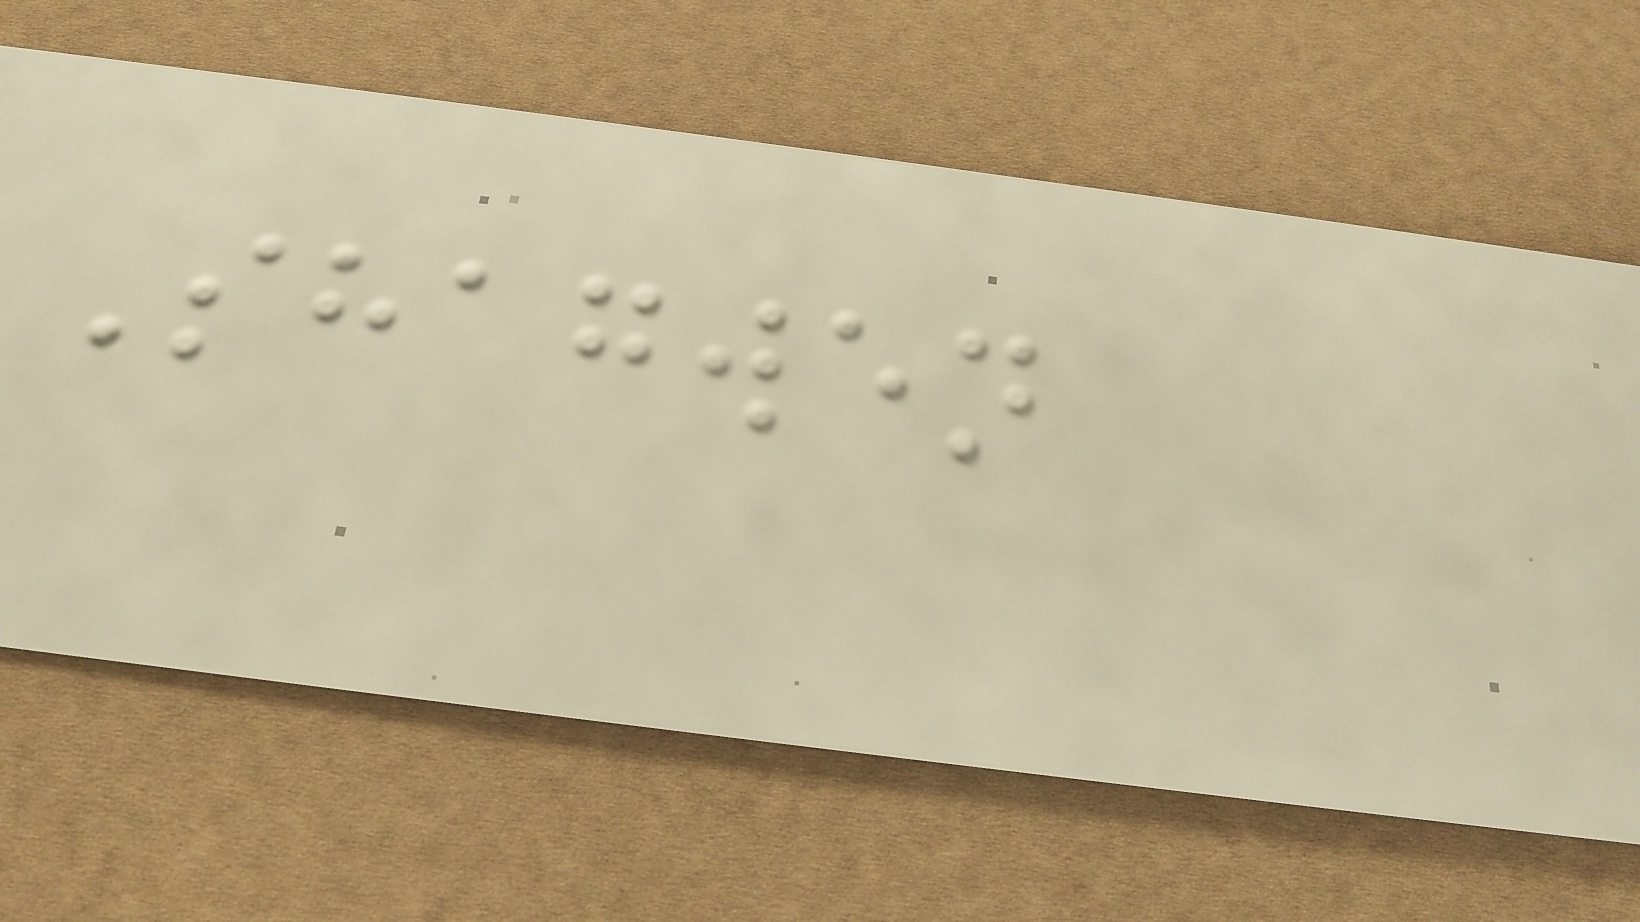Shagwen
